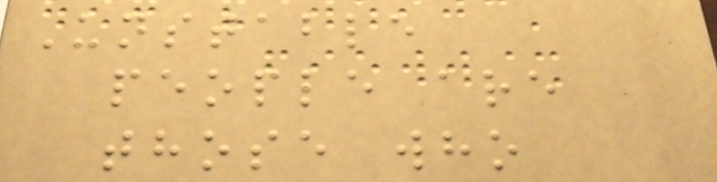Unstable
people are
those who
